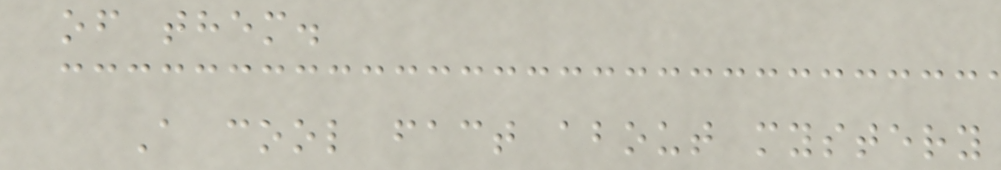of them.
A cool fact about mystery
